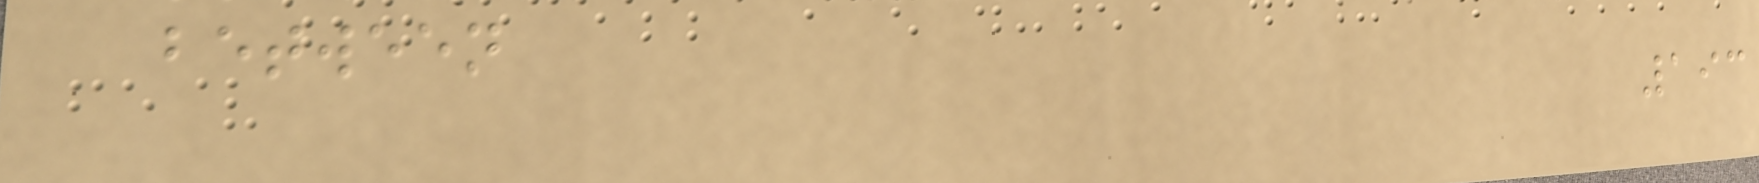between
193
